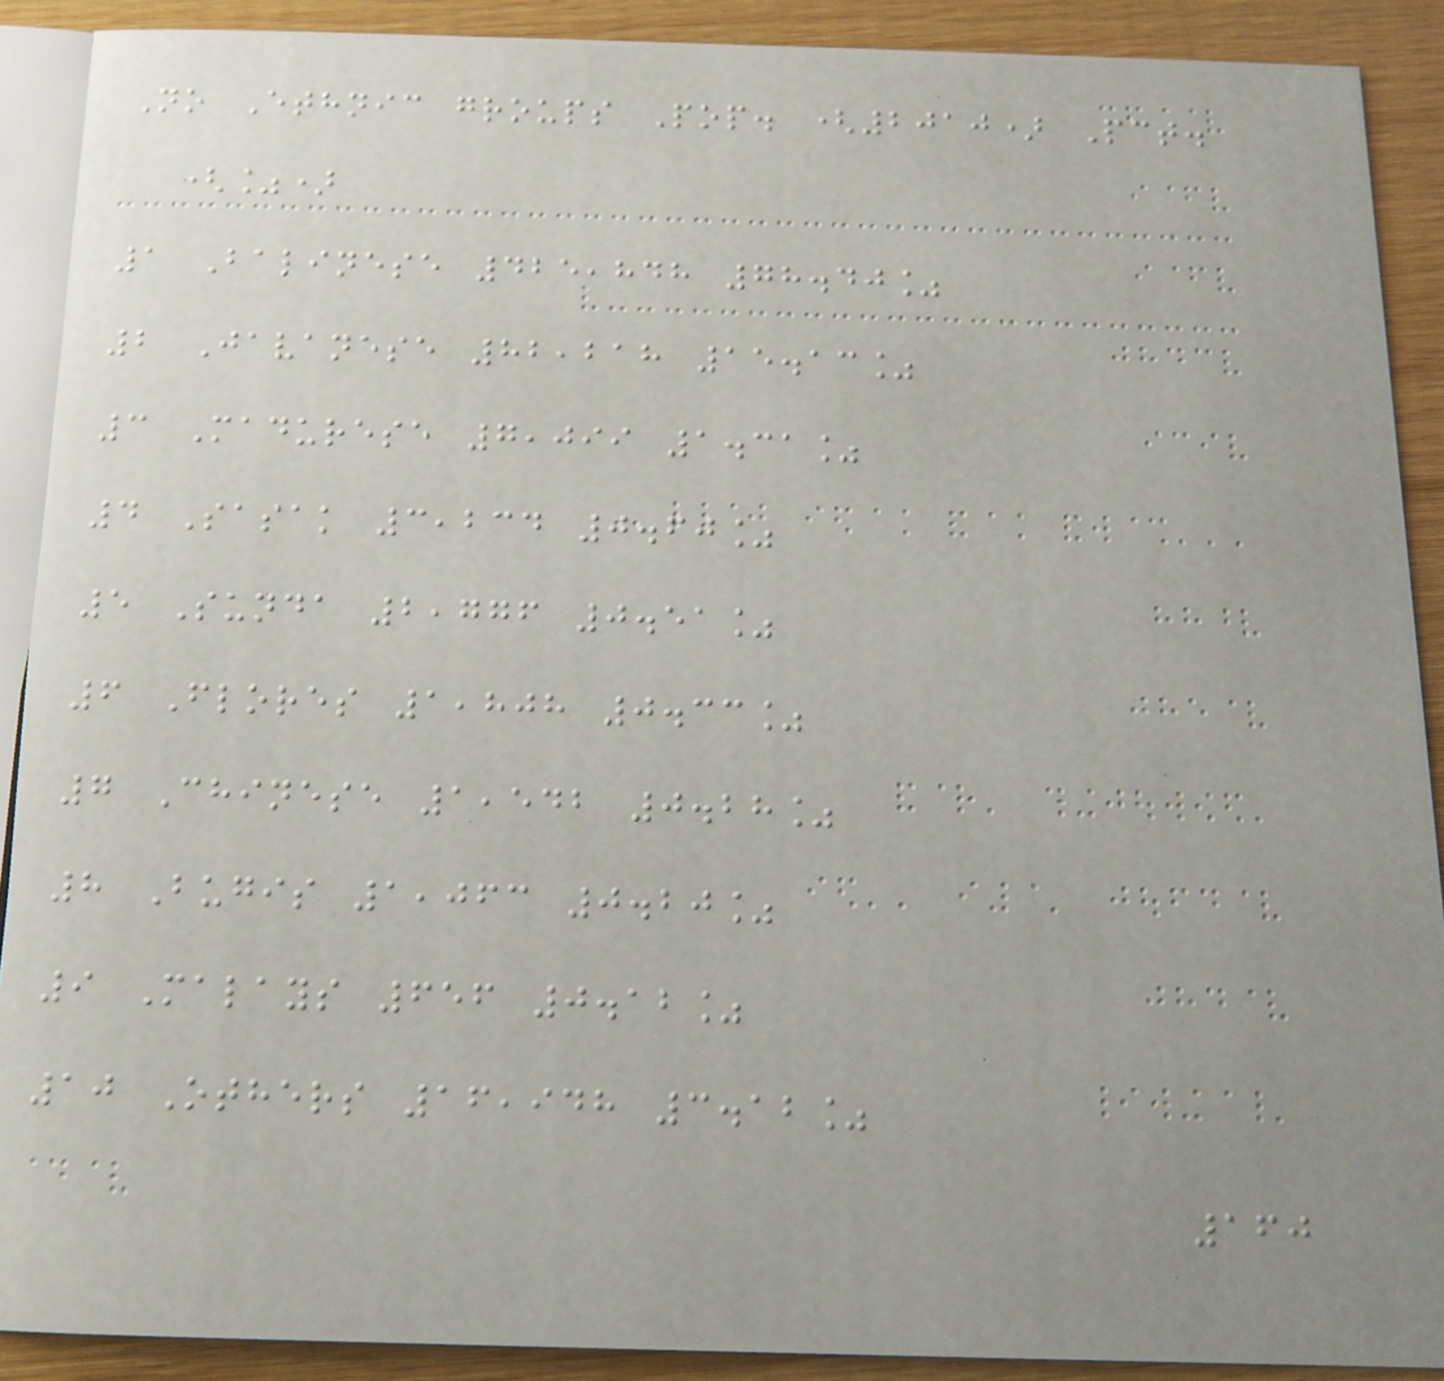No Ethnic groups Pop. (2010) Pct.
(%)
1 Balinese 425,848 78.40%
2 Javanese 82,218 15.13%
3 Madurese 7,099 1.31%
4 Sasak 3,234 0.60%
5 Sunda 2,776 0.51%
6 Flores 1,808 0.33%
7 Chinese 1,542 0.28%
8 Bugis 1,063 0.20%
9 Malays 656 0.12%
10 Others 16,948 3.12%
160
